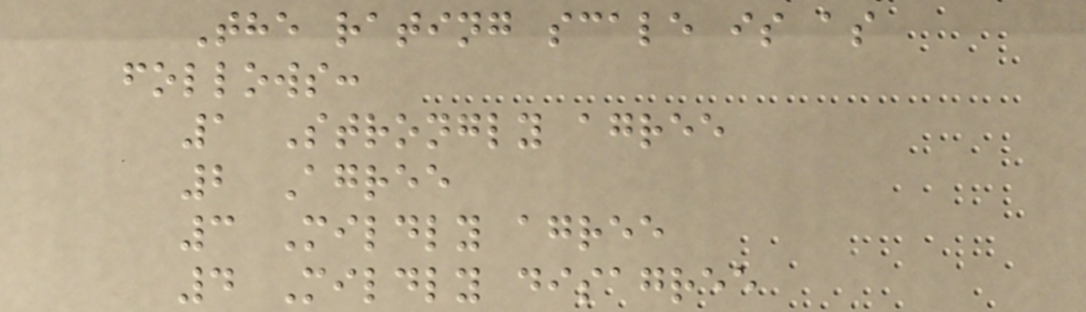The rating scale is as
follows:
1 Strongly agree
2 Agree
3 Mildly agree
4 Mildly disagree
